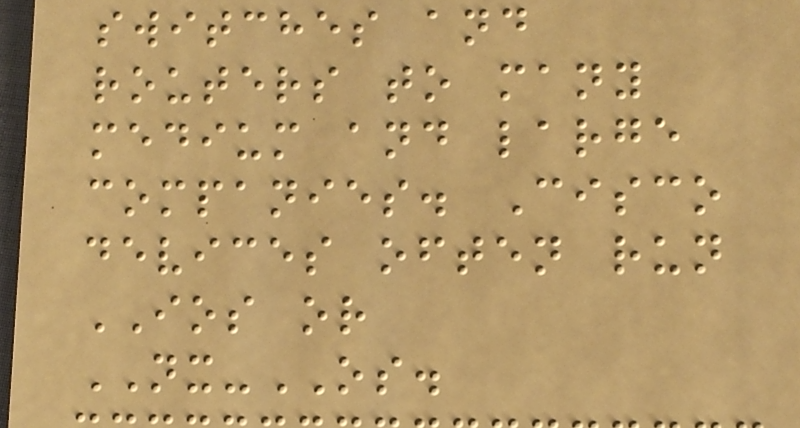switches and
routers to many
medium and large
companies. Cisco
devices often run
IOS or
NX-OS.
